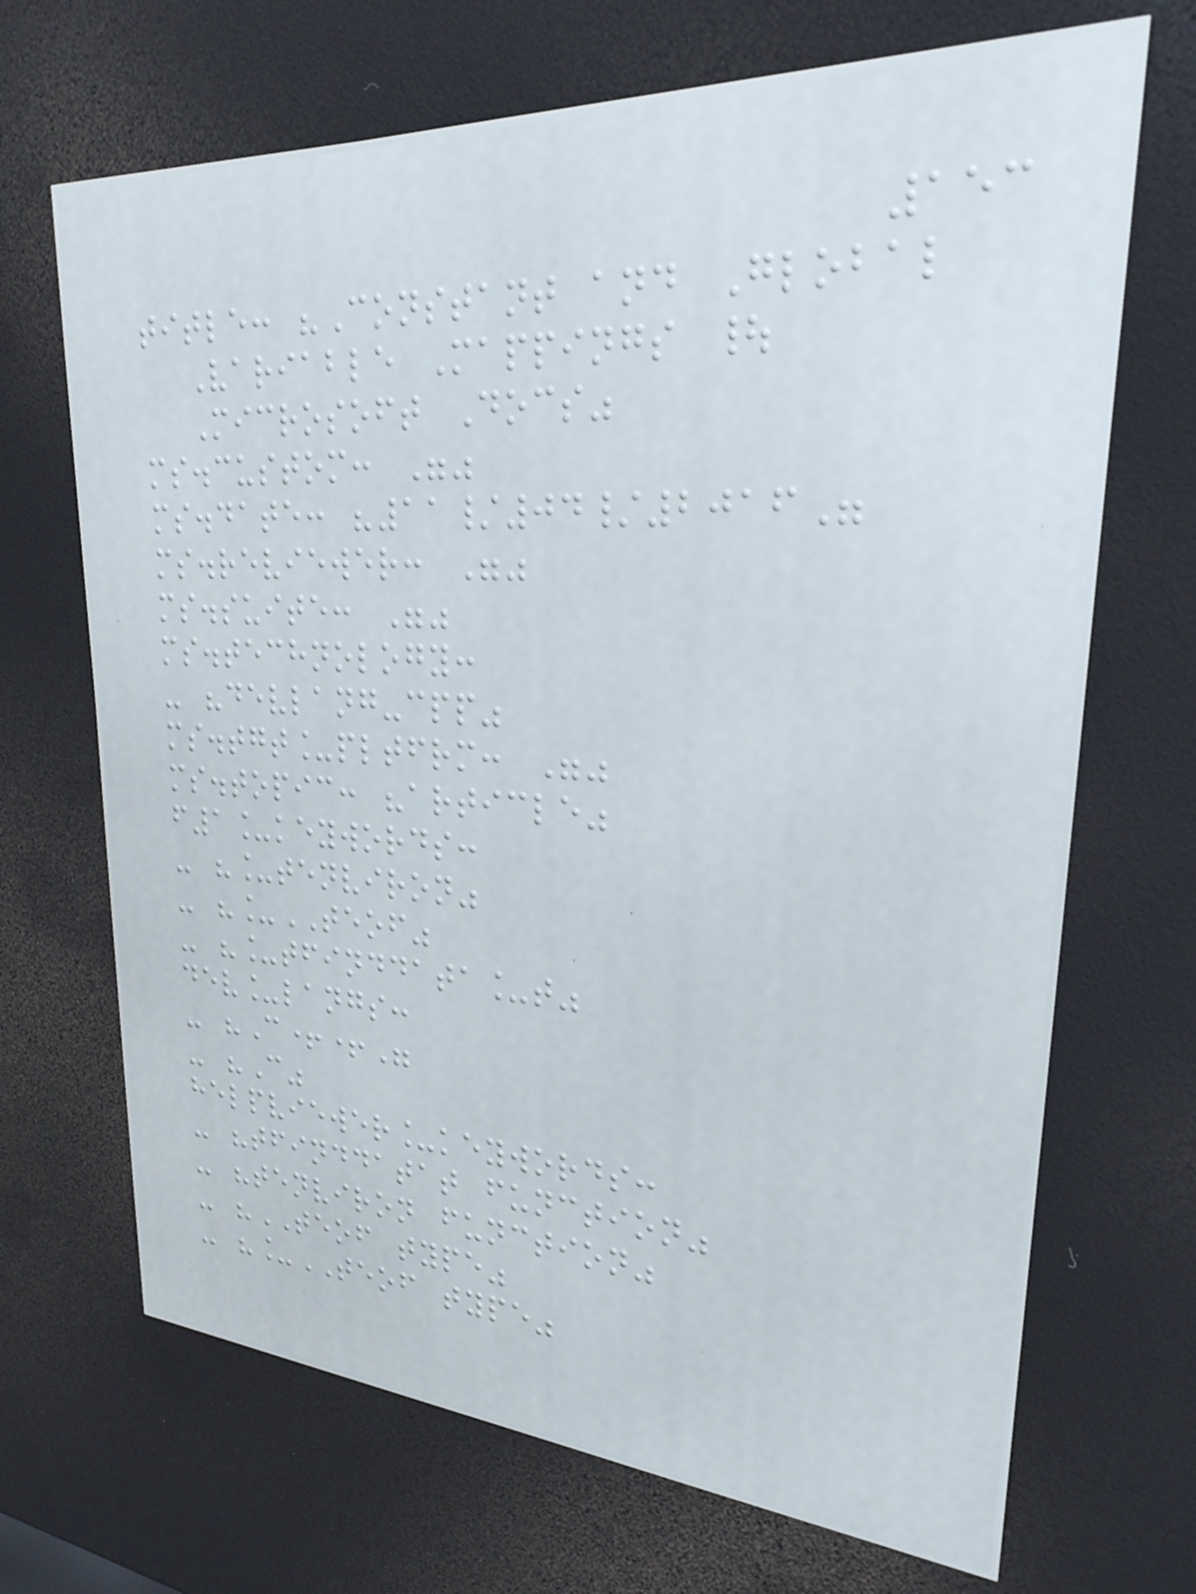153
title: "Constant and Global
Variable Mappings |
Microsoft Docs"
ms.custom: ""
ms.date: "11/04/2016"
ms.reviewer: ""
ms.suite: ""
ms.technology:
- "devlang-cpp"
ms.tgt_pltfrm: ""
ms.topic: "article"
f1_keywords:
- "_tenviron"
- "_TEOF"
- "_tfinddata_t"
dev_langs:
- "C++"
- "C"
helpviewer_keywords:
- "tfinddatat function"
- "tenviron function"
- "TEOF type"
- "_TEOF type"
